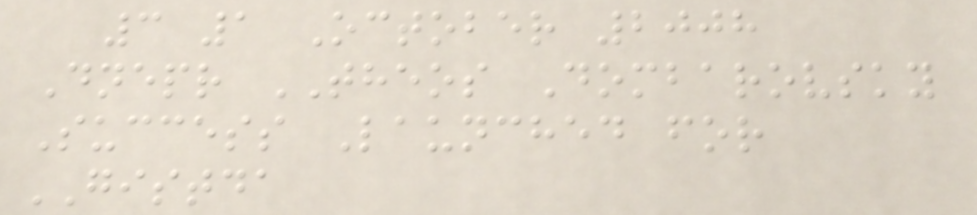3 1 October 2008
Dnepr THEOS Dombarovsky
Success Launched for
GISTDA
